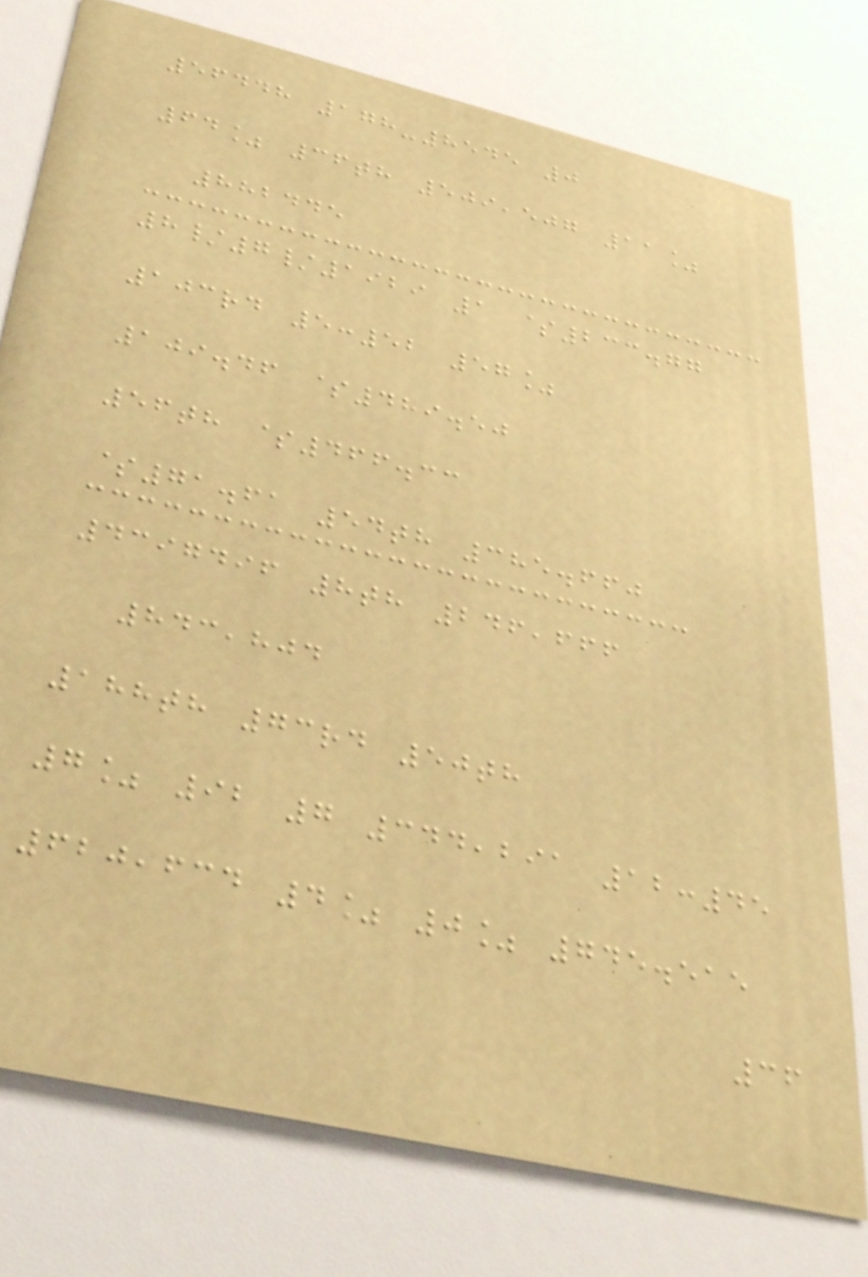56448 178-8545 0
64% 36th 509,507 11%
882445
8/7/1929 1 $233.77
103rd 5:52 57%
109.46 $489.50
56th $466.33
$71.61 54th 385.660
4397496 8th 246,666
843,804
188th 73rd 50th
7% 92 7 344,291 12:45
620,634 4% 0% 745.515
36
